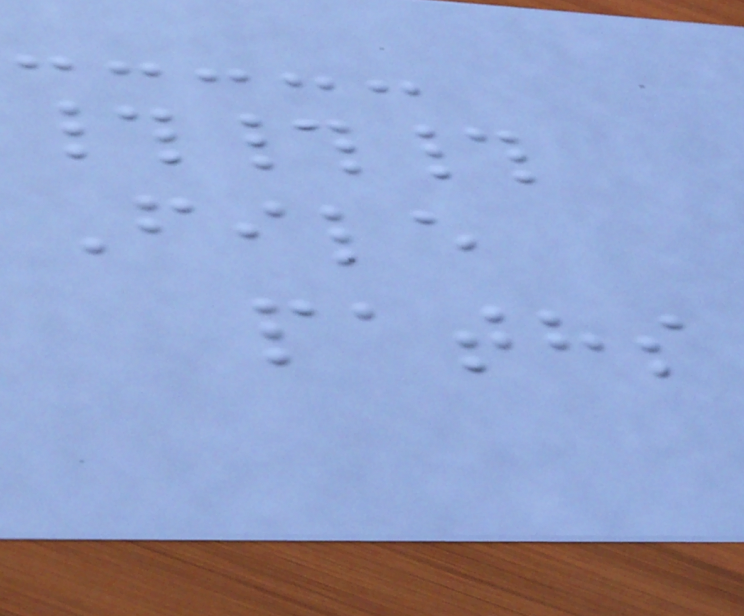###
File
paths
